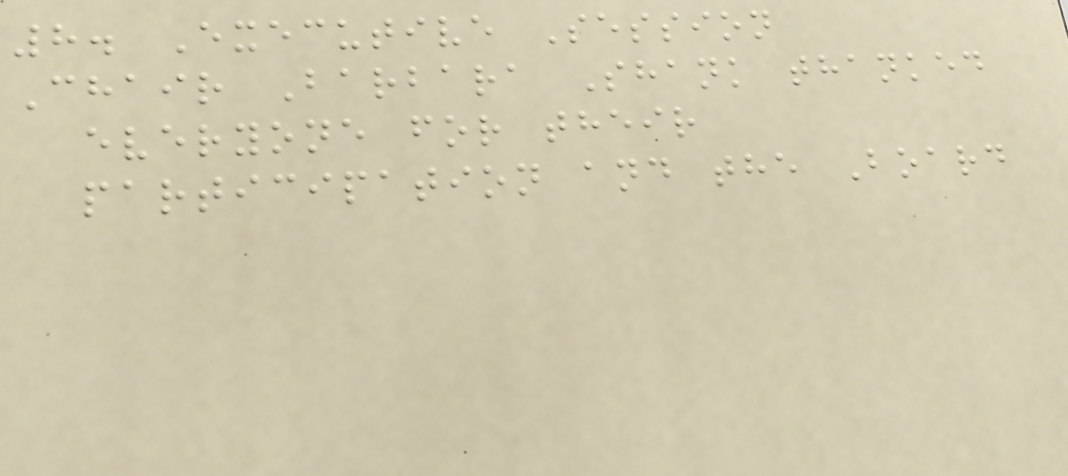8. Executive Session
Chair Barbara Shank thanked
everyone for their
participation and the Board
